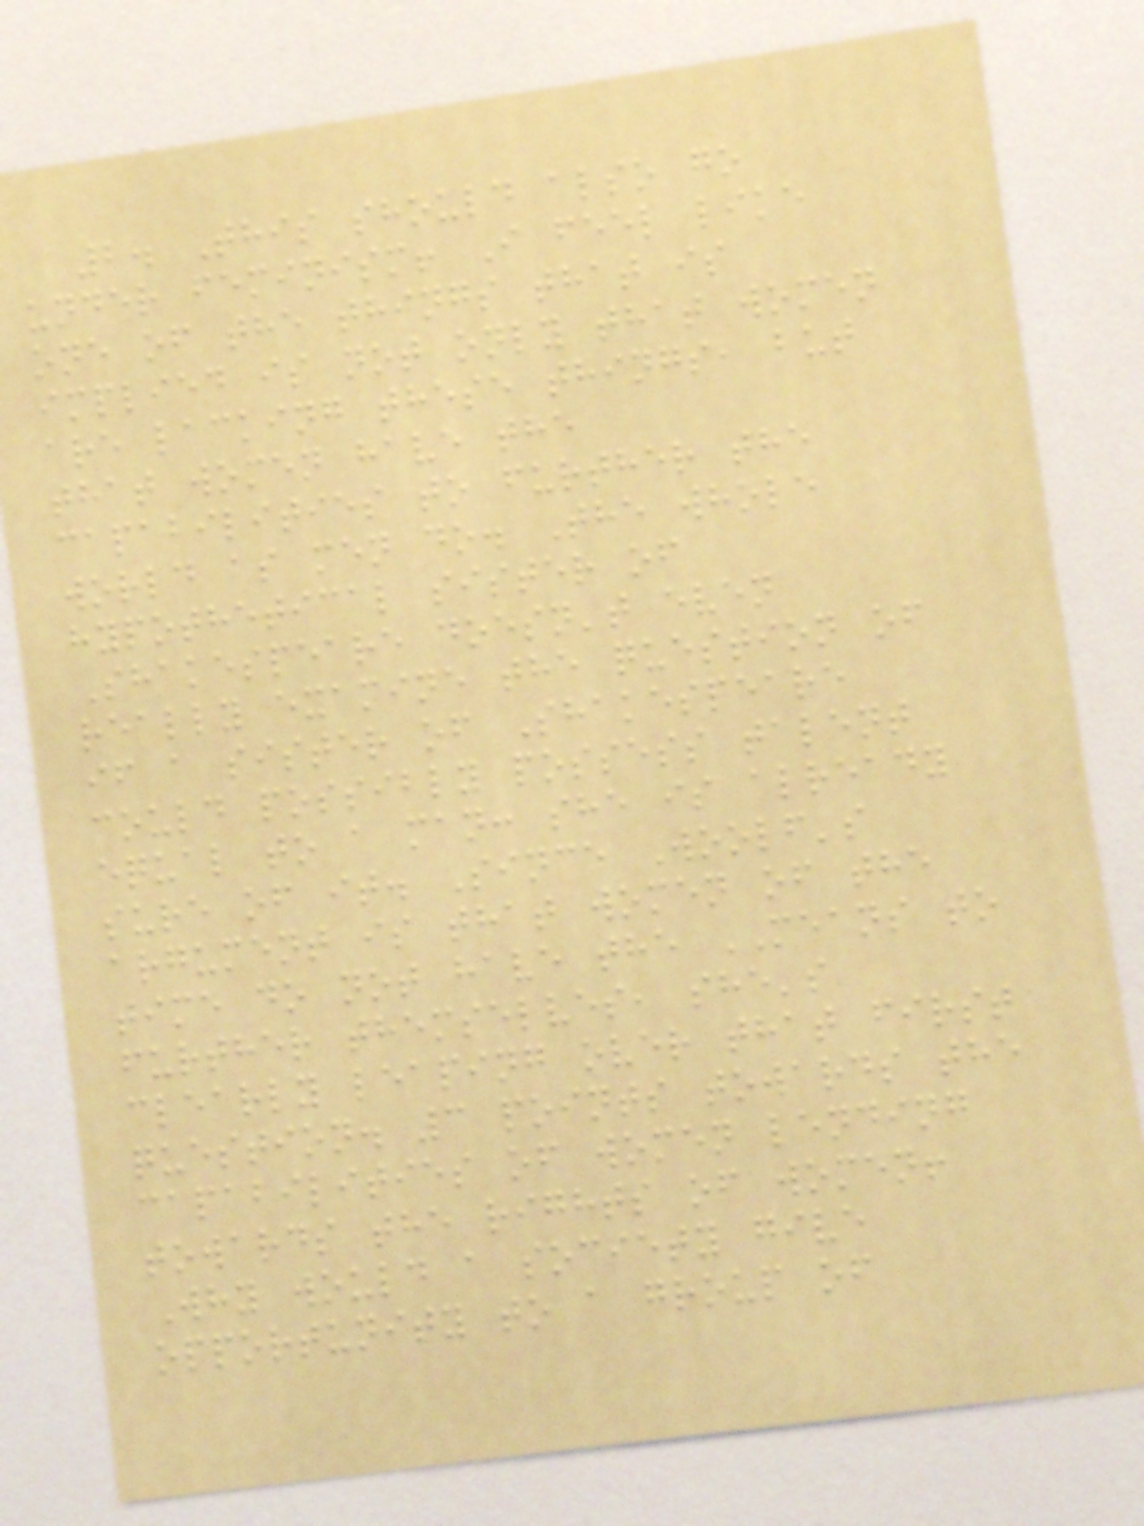2. This should also go
under feminism! I feel like
one of the things that is
implied is not only that women
are lacking these things, but
that women have the
capabilities to further the
world as men do. The whole
hypothetical sister of
Shakespeare doesn't even
really examine the question of
if a sister of Shakespeare
could possibly possess talent
equal to a man: she is already
sure of it. Since Woolf's
argument is that women of the
time do not have the MEANS to
further themselves, she's
clearly leaping over that first
question. 3 points towards the
capabilities of women lending
towards the rights of women!
Why would a society give
opportunity to a group of
